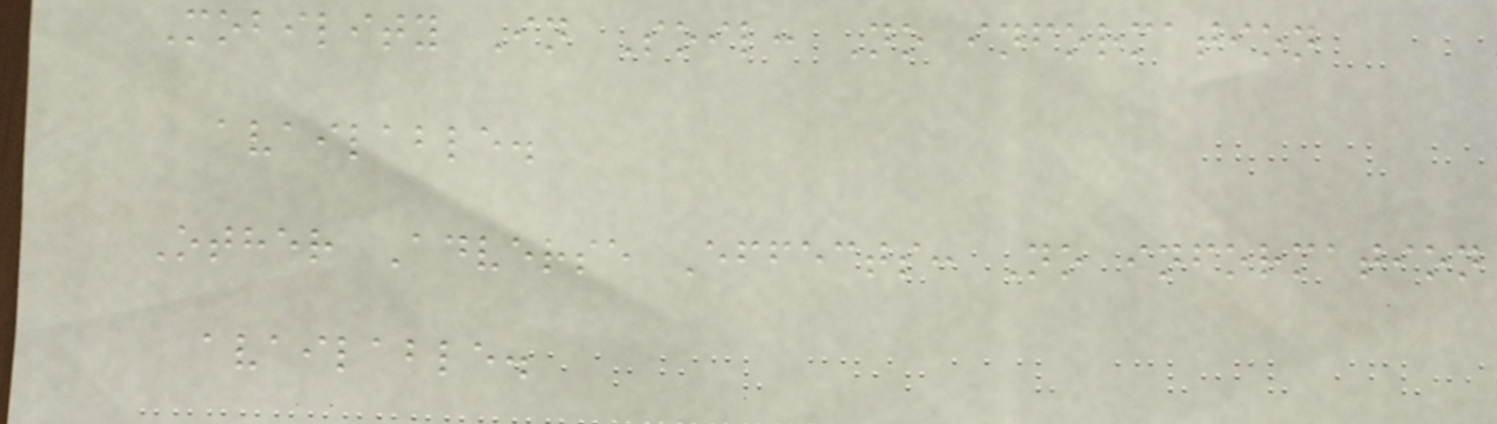Mobility In Soil: No information
available.
Other Adverse Effects: No information
available.
